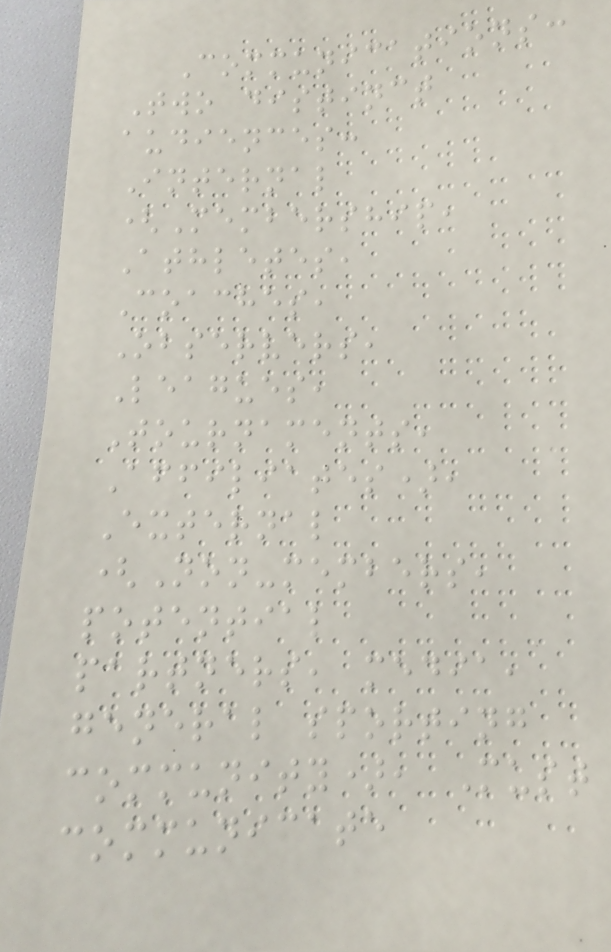Communications:
Two distinct
audiences:
Internal
(Membership,
Athletes,
Coaches,
Observers,
Leagues,
Tournaments,
Affiliates),
External
(Non-members,
potential
partners, media,
general sporting
community), Must
communicate
